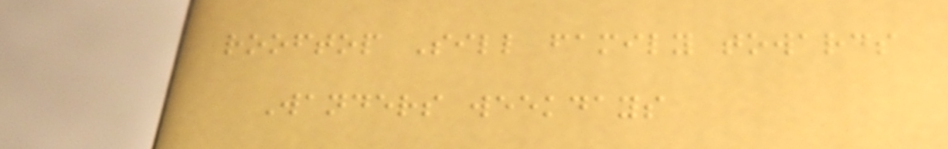rooftop Sill family towards
Wanders weekdays
